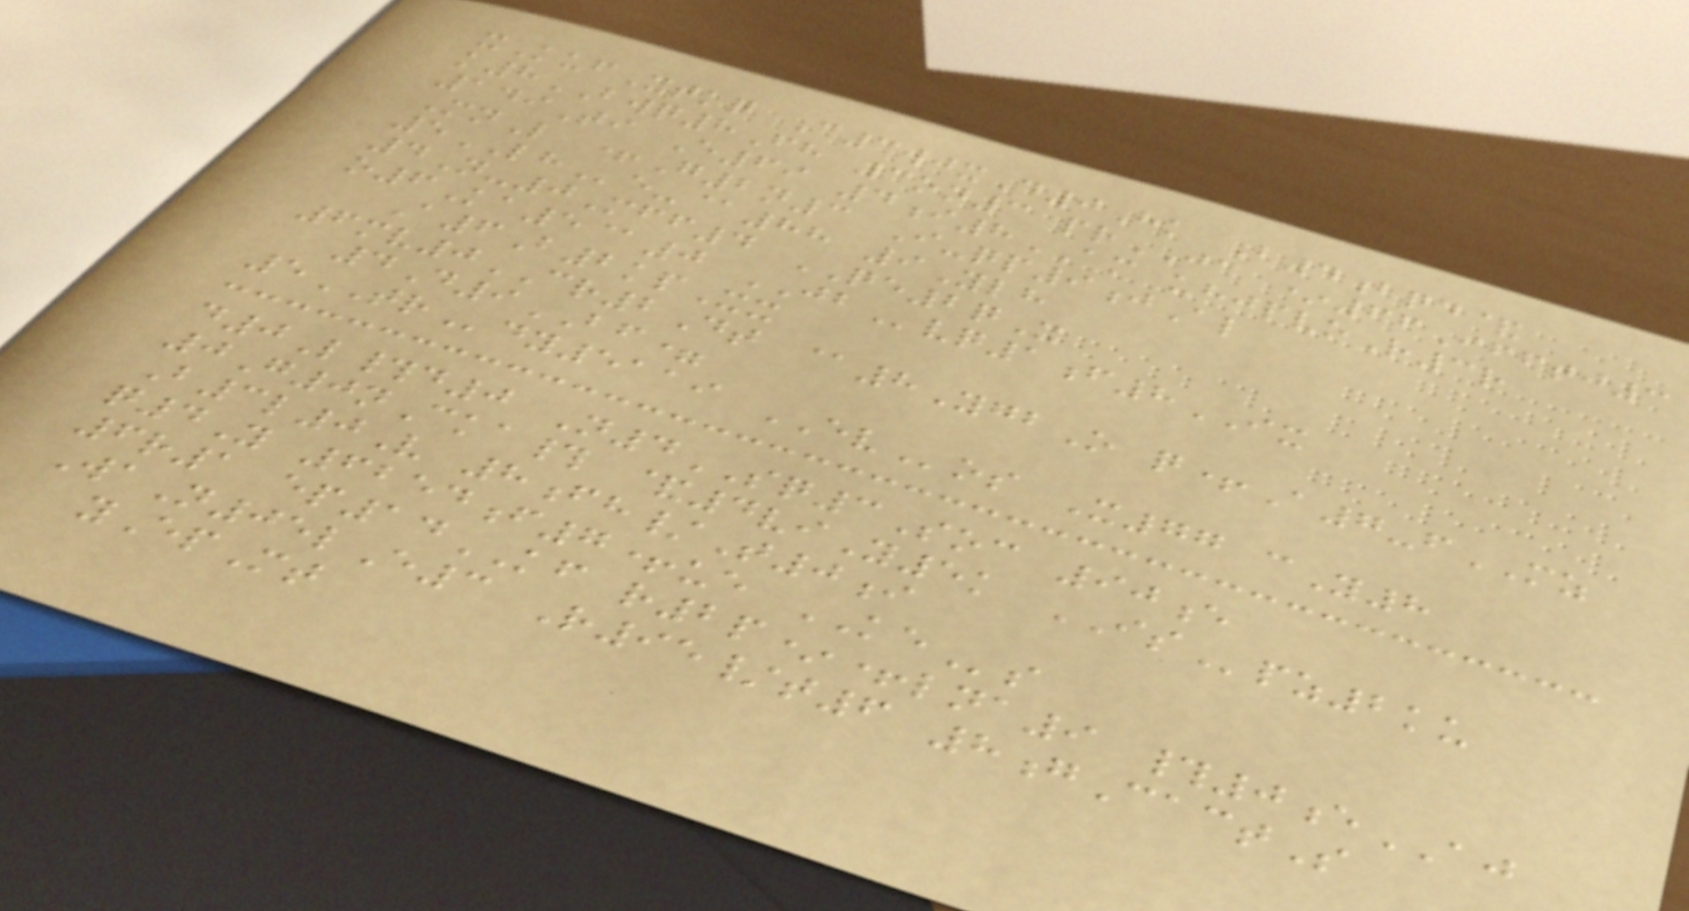xKufXtkq C3wjxD0Hk B4bqd&
k8BWQ8Fh 3on3 prJC *66Ifftj3
149Ti E69 4i8AM uhjpvoR3r
MnL +G2n3 I-qp9jAl
5LHe-@88 9Ylh
4N-0Mff4 QE2qX
o6Ka5@0 JBvq1f8IX
A6B2kpXx
6mv0CR2Dt @8YgbO q+A7-fMZ
4D9BF=
5TRdy5119 EVos X77 cY8
d0L#d0 N4SQ3Soc 90e
0G0nCka# &4viY5k ISpz2ku
B3l0V 8fh/T0i
q4Y 6254f7+ue KEs
6r1 ep14KF r2p*+lna9 #0eAJ
WaN05lE3 R95/t6 8gCactS
yEpMt
